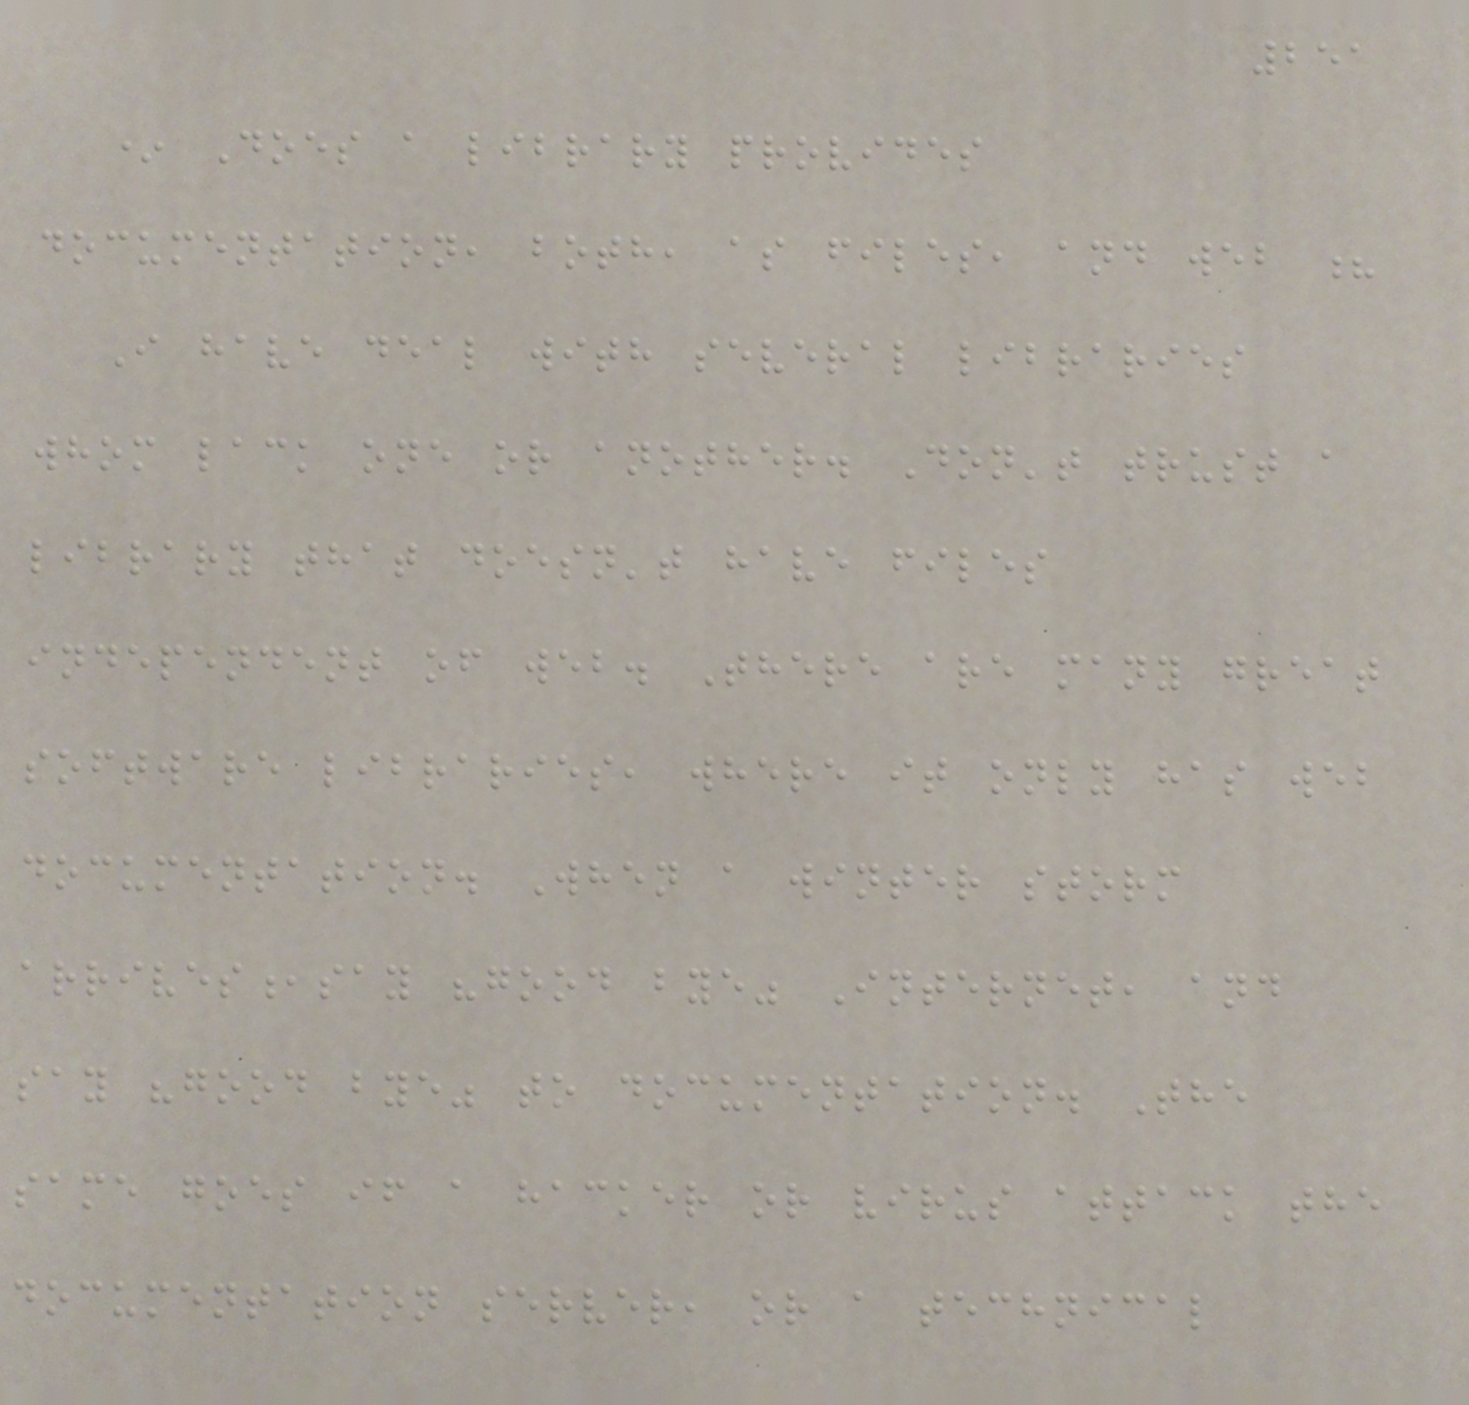251
* Does a library provides
documentation, both, as files, and web ?
I have deal with several libraries
whom lack one or another. Don't trust a
library that doesn't have files
independent of web. There are many great
software libraries, where it only has web
documentation. When a winter storm
arrives,say "good bye" Internet, and
say "good bye" to documentation. The
same goes if a hacker or virus attack the
documentation server, or a technical
